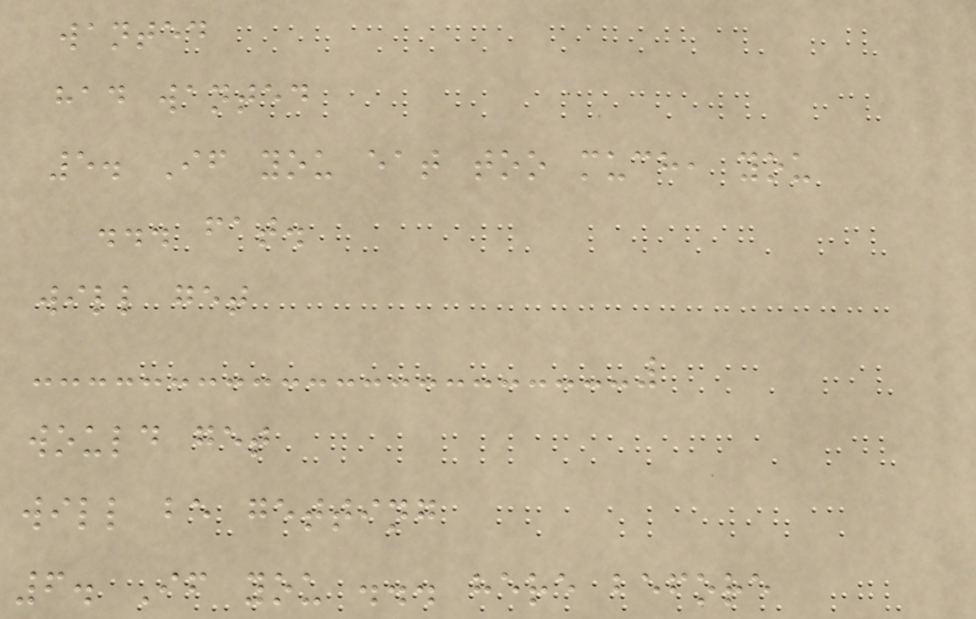wanted
had wanted
5. If you eat too much, you
... fat.
will get
would get
will be getting
6. If you ... here before
